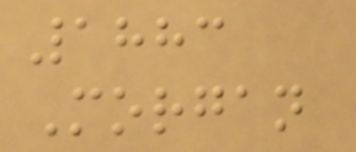1883
Morgan
